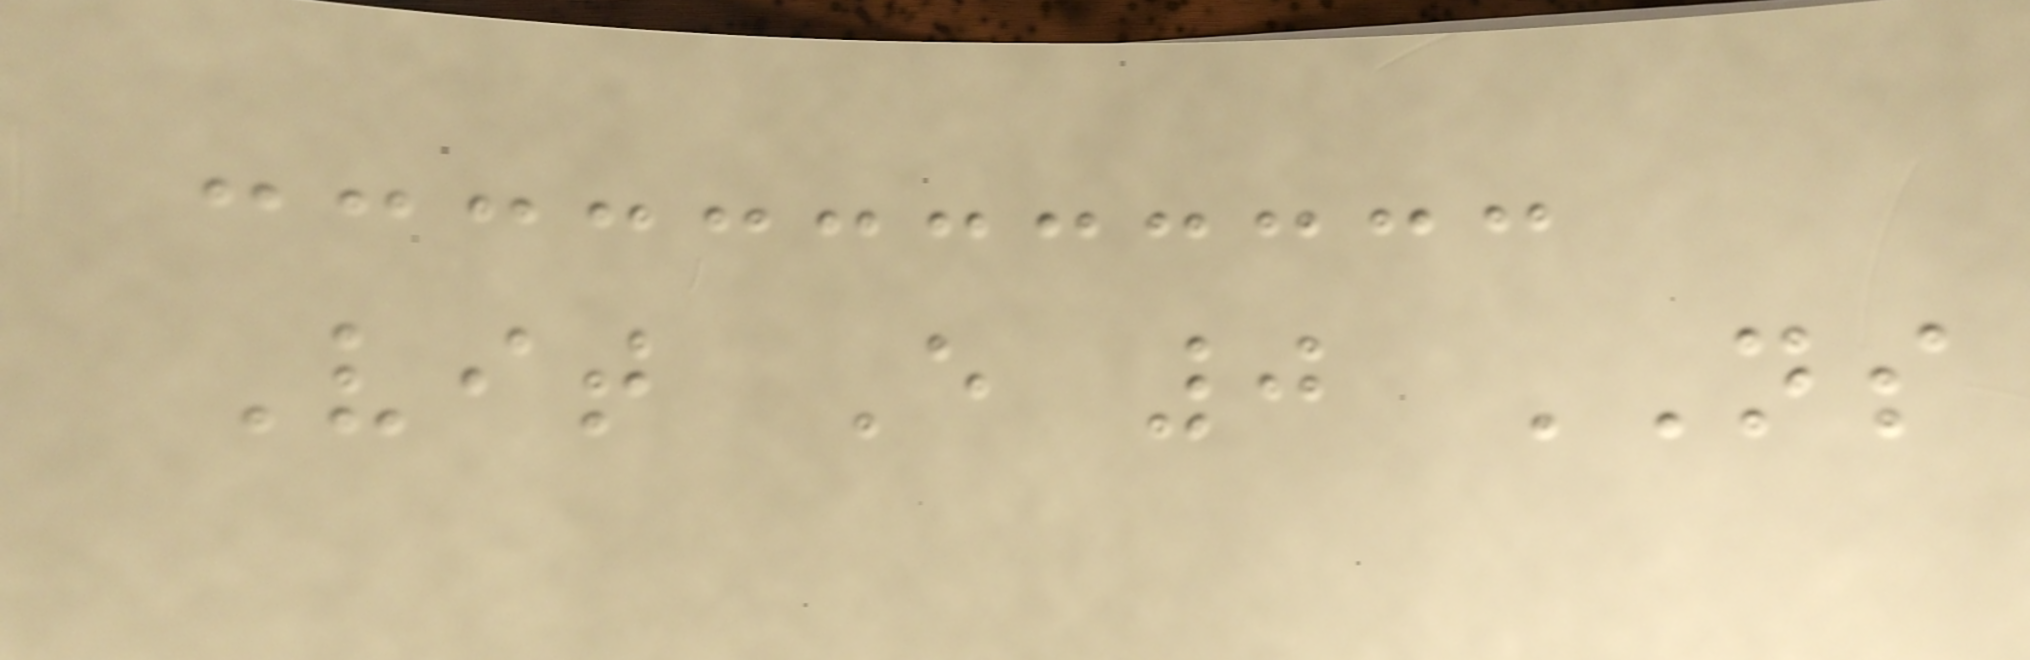Vit E 0 NS
